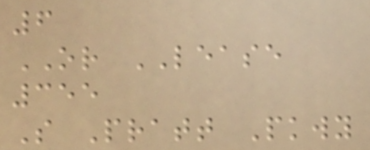6
OR LEASE
355
S Pratt Pkwy
